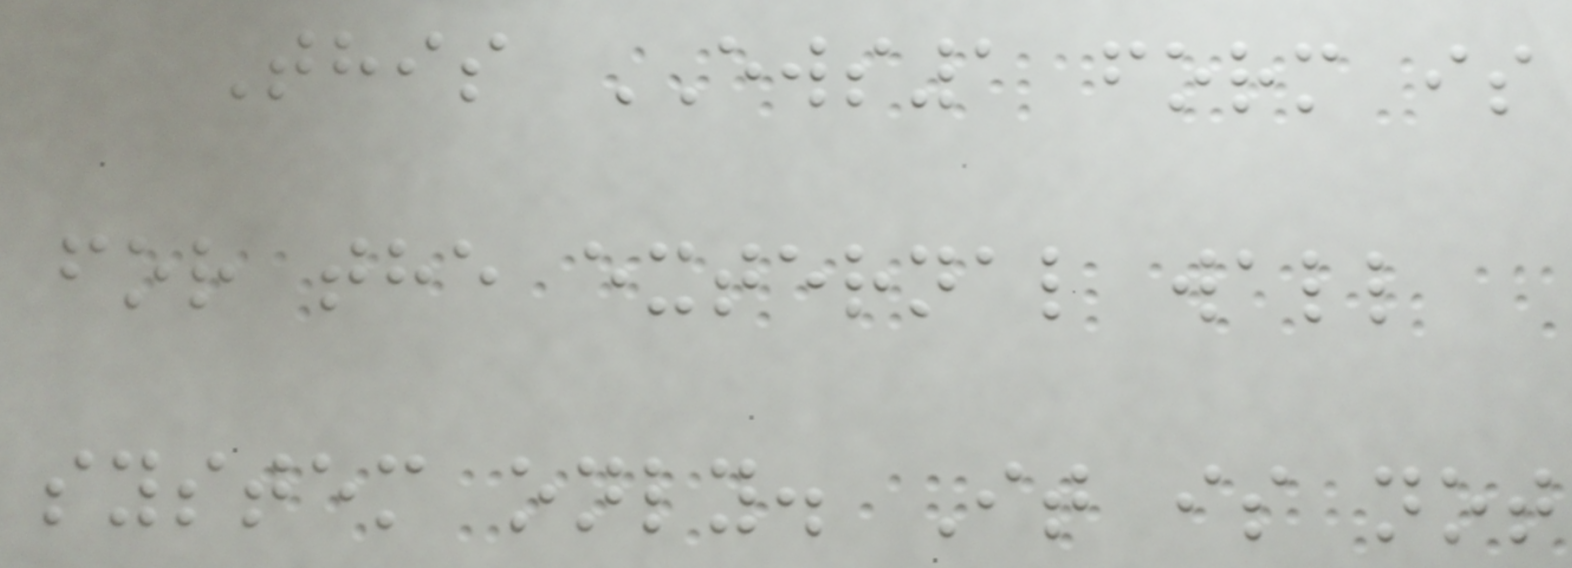This EWS1 form is
for the external wall
system only. It is not
